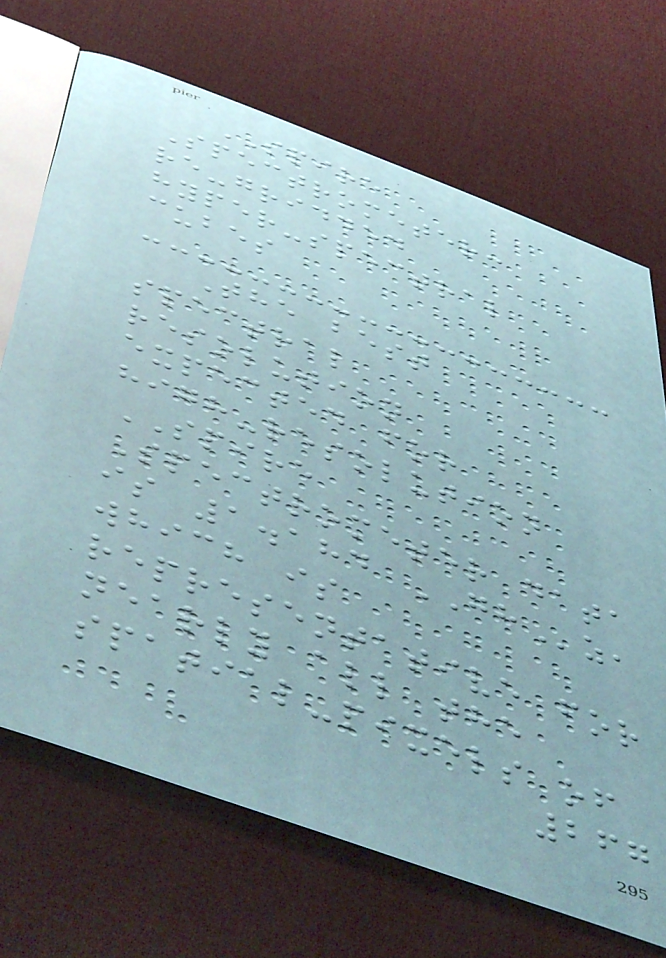SPIRE
Spectrometer:
re-gridded
hyper-spectral
cubes
The best
spectral
resolution
expected for
high-resolution
SPIRE
Spectrometer data
is 1.184 GHz,
which is
representative for
nearly all the
spatial-pixels of
267
